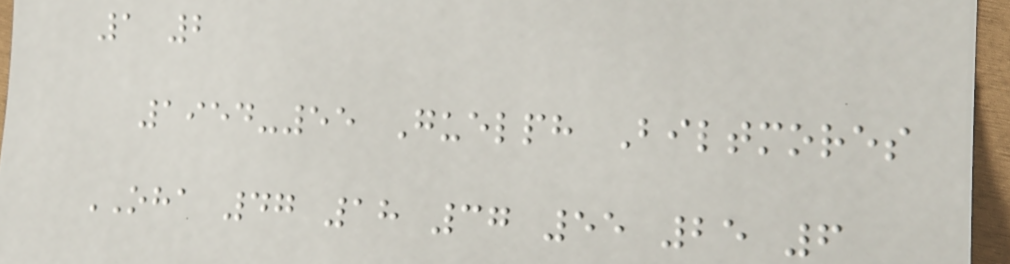1 2
1954-55 Guelph Biltmores
OHA 47 18 37 55 25 6
